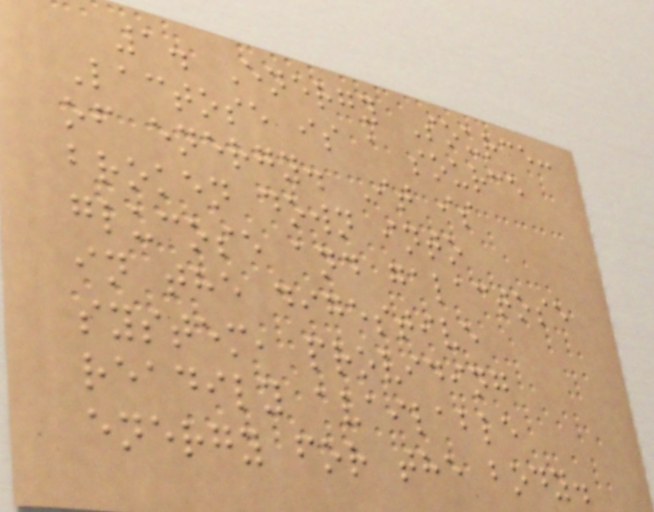1. Energy Source:
Lactose is a source
of energy. It is
broken down into
glucose and galactose
in the digestive
system, providing
readily available
energy for the body.
